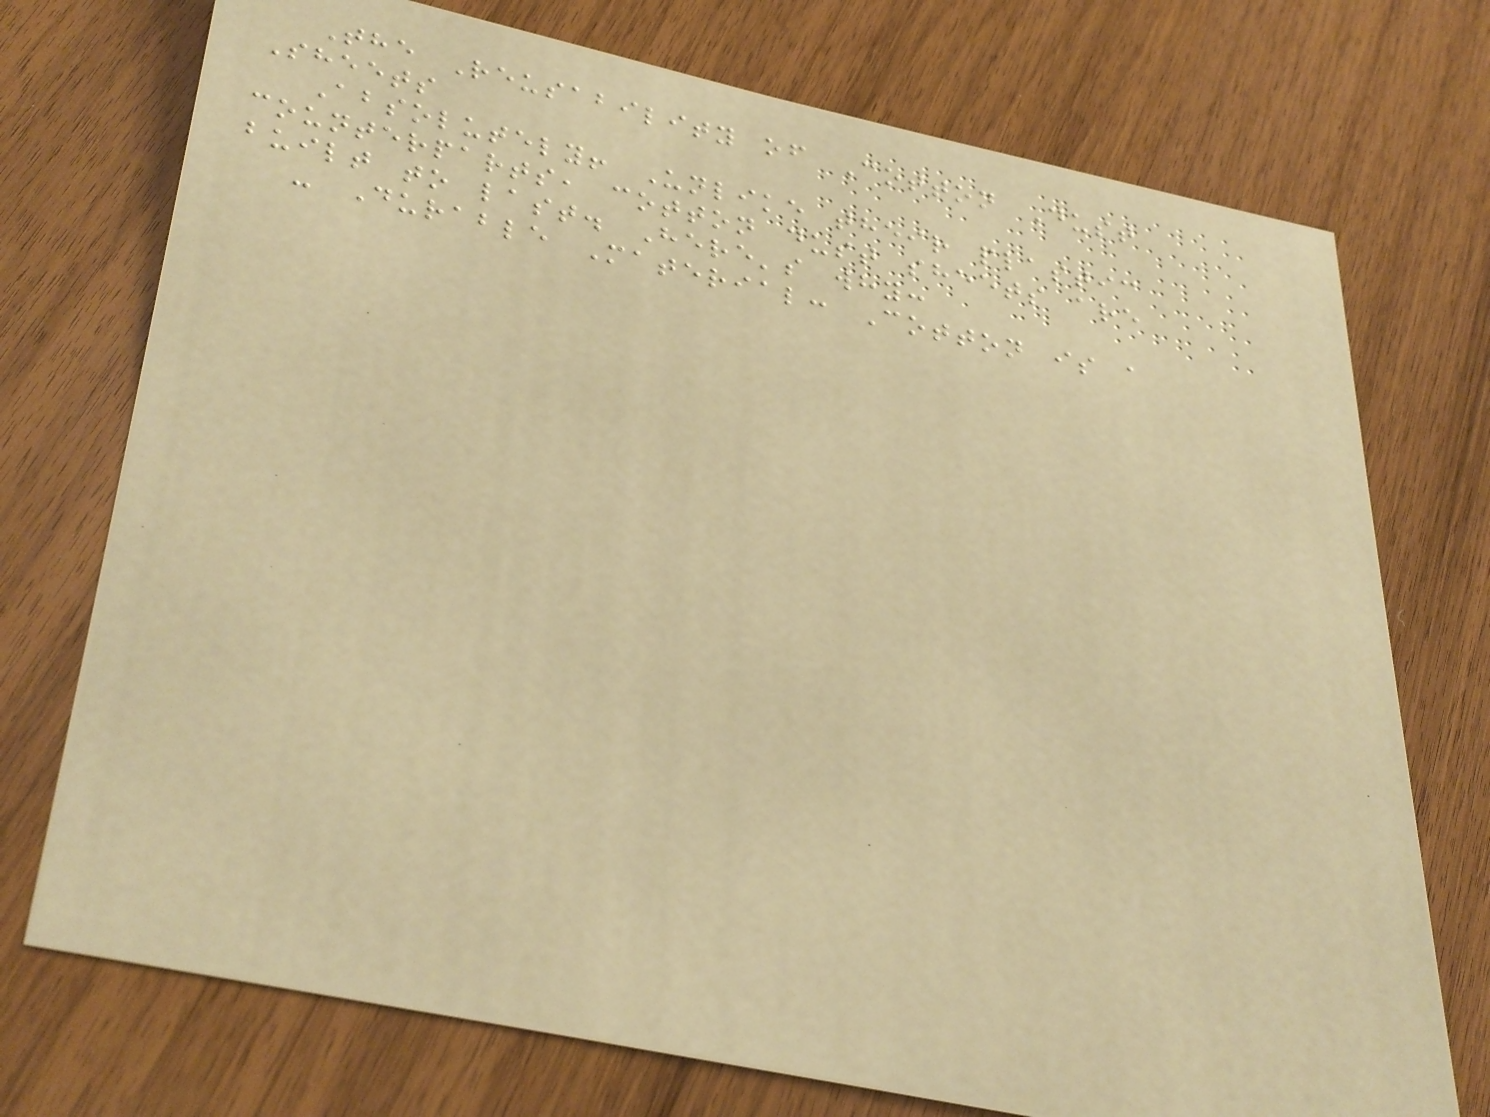The Reusability of Cotton Dust
Sheets
Absolutely! Unlike their plastic
counterparts, cotton dust sheets are
built to last. Here's why:
- Durable Material: Cotton is a
